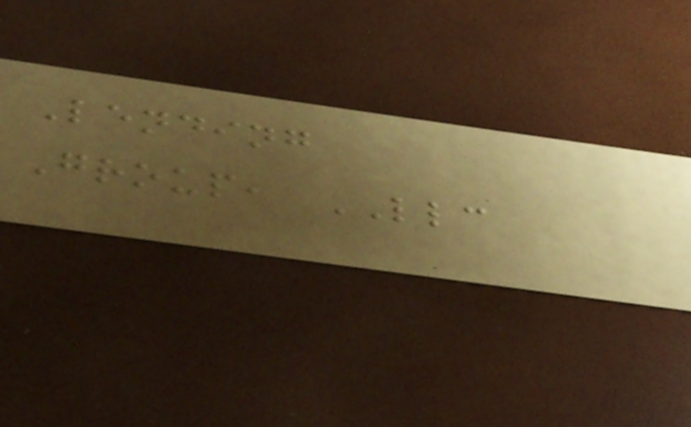Lending
Group, LLC
